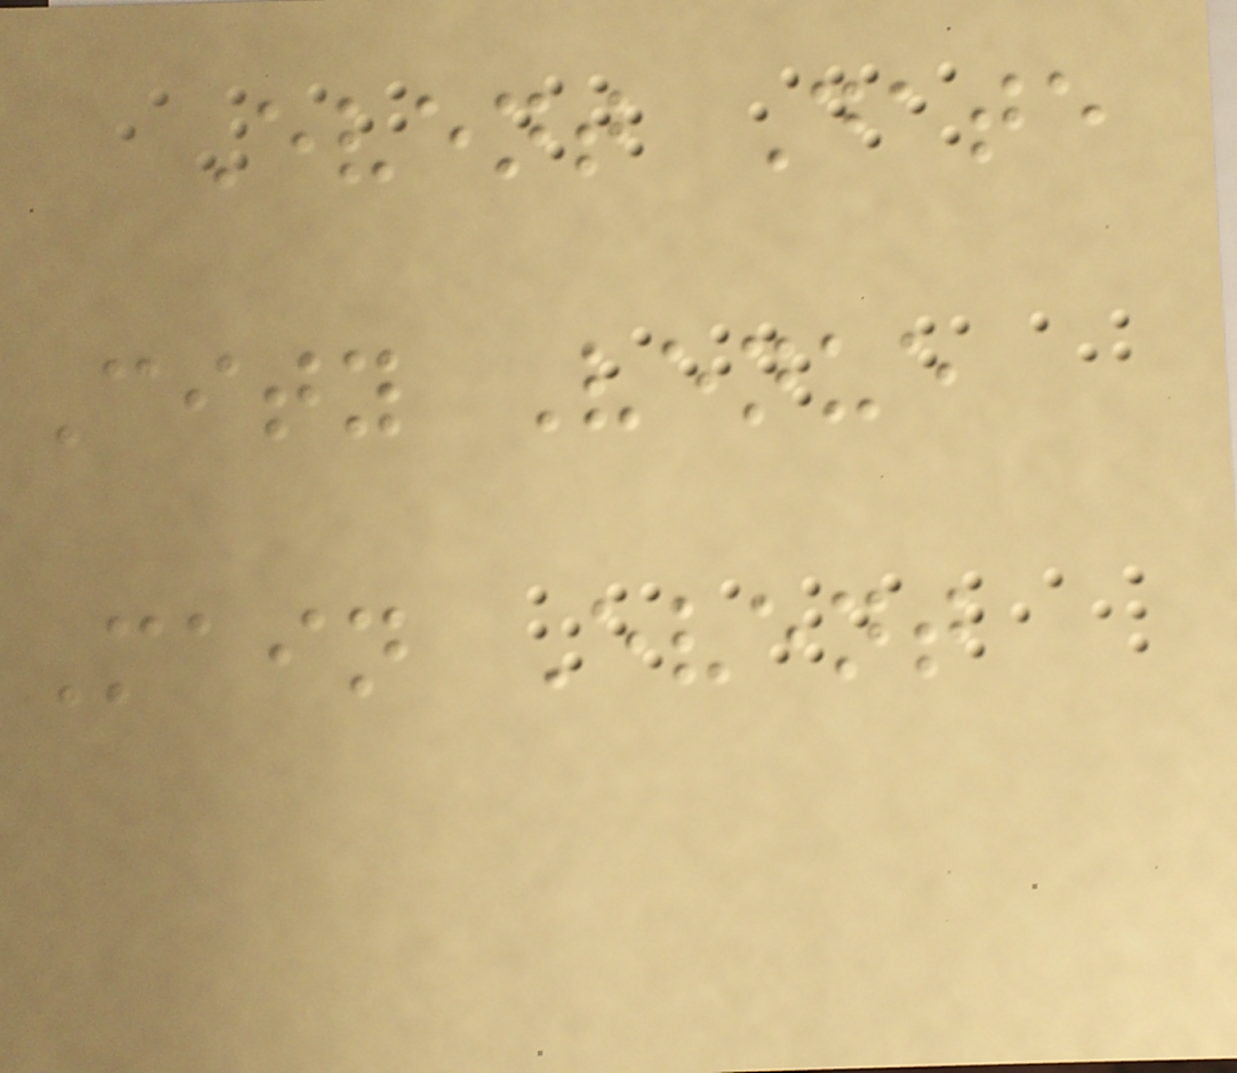Event Date
City Venue
Main Event
